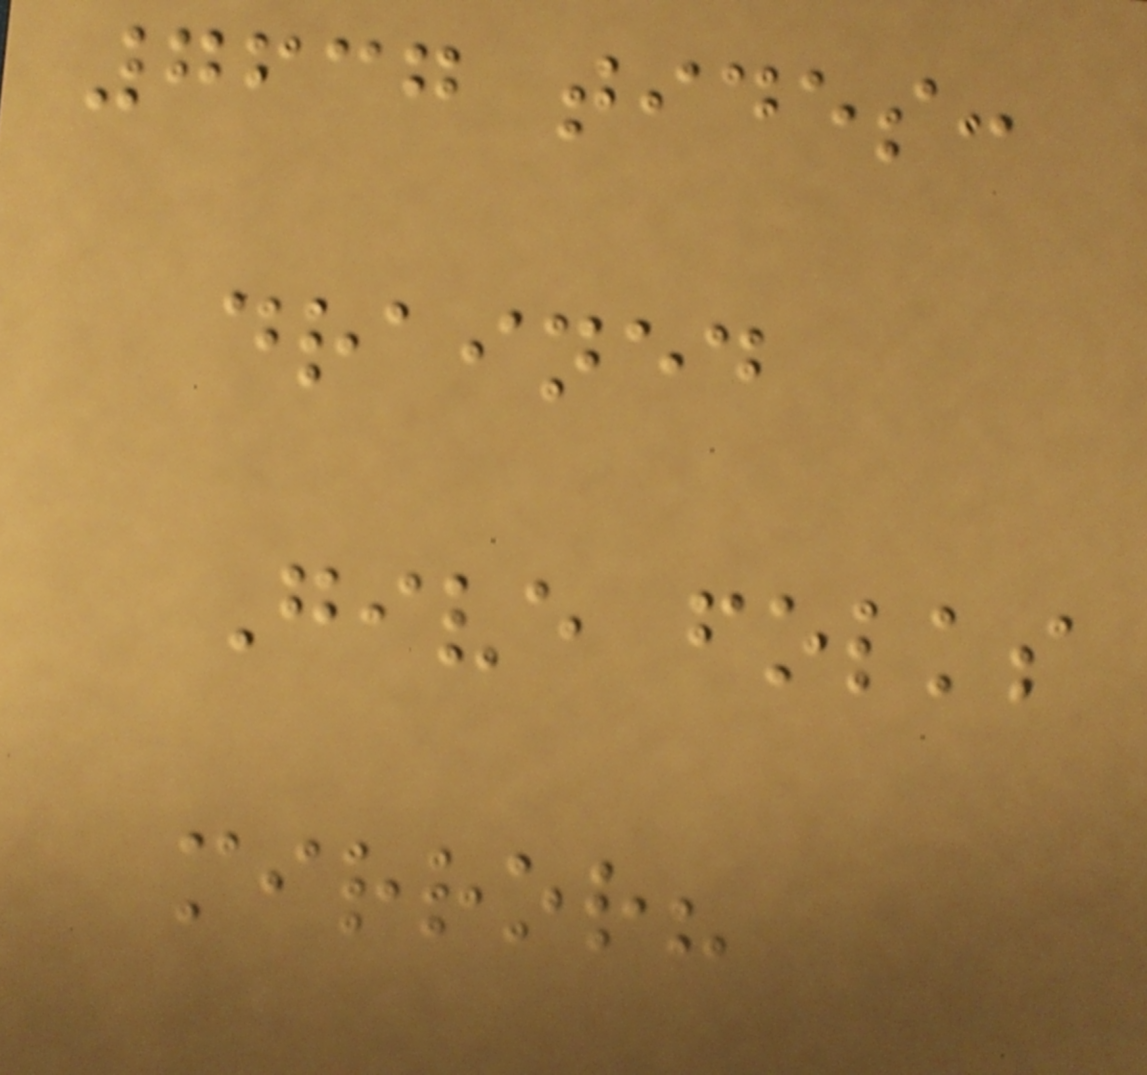7637 tides:
drained
Give folks
mirror?
